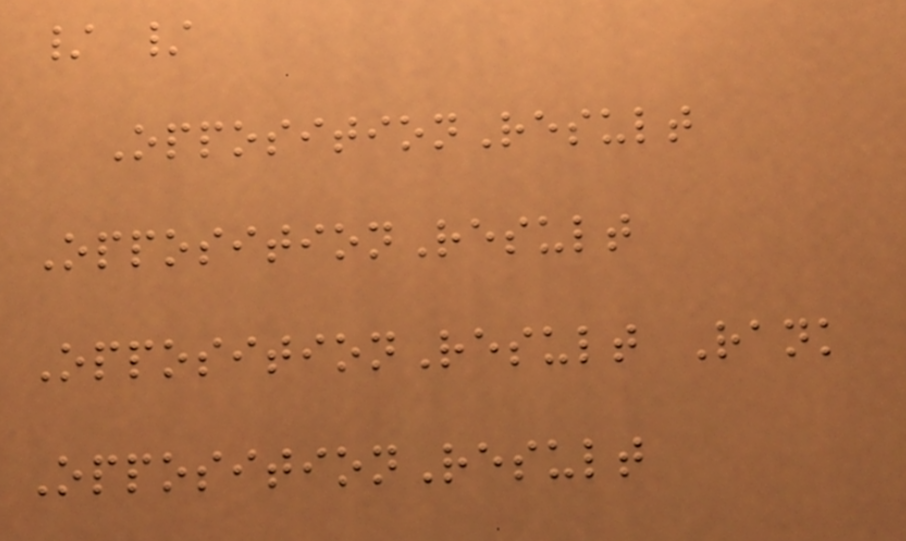/ /
OppositionResult
OppositionResult
OppositionResult Rank
OppositionResult
